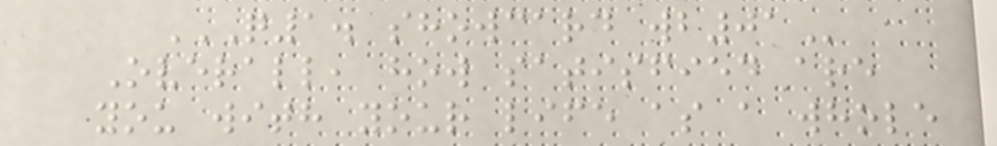Q1. SHOWCARD WB01
Overall, how satisfied are
you with your life as a whole
